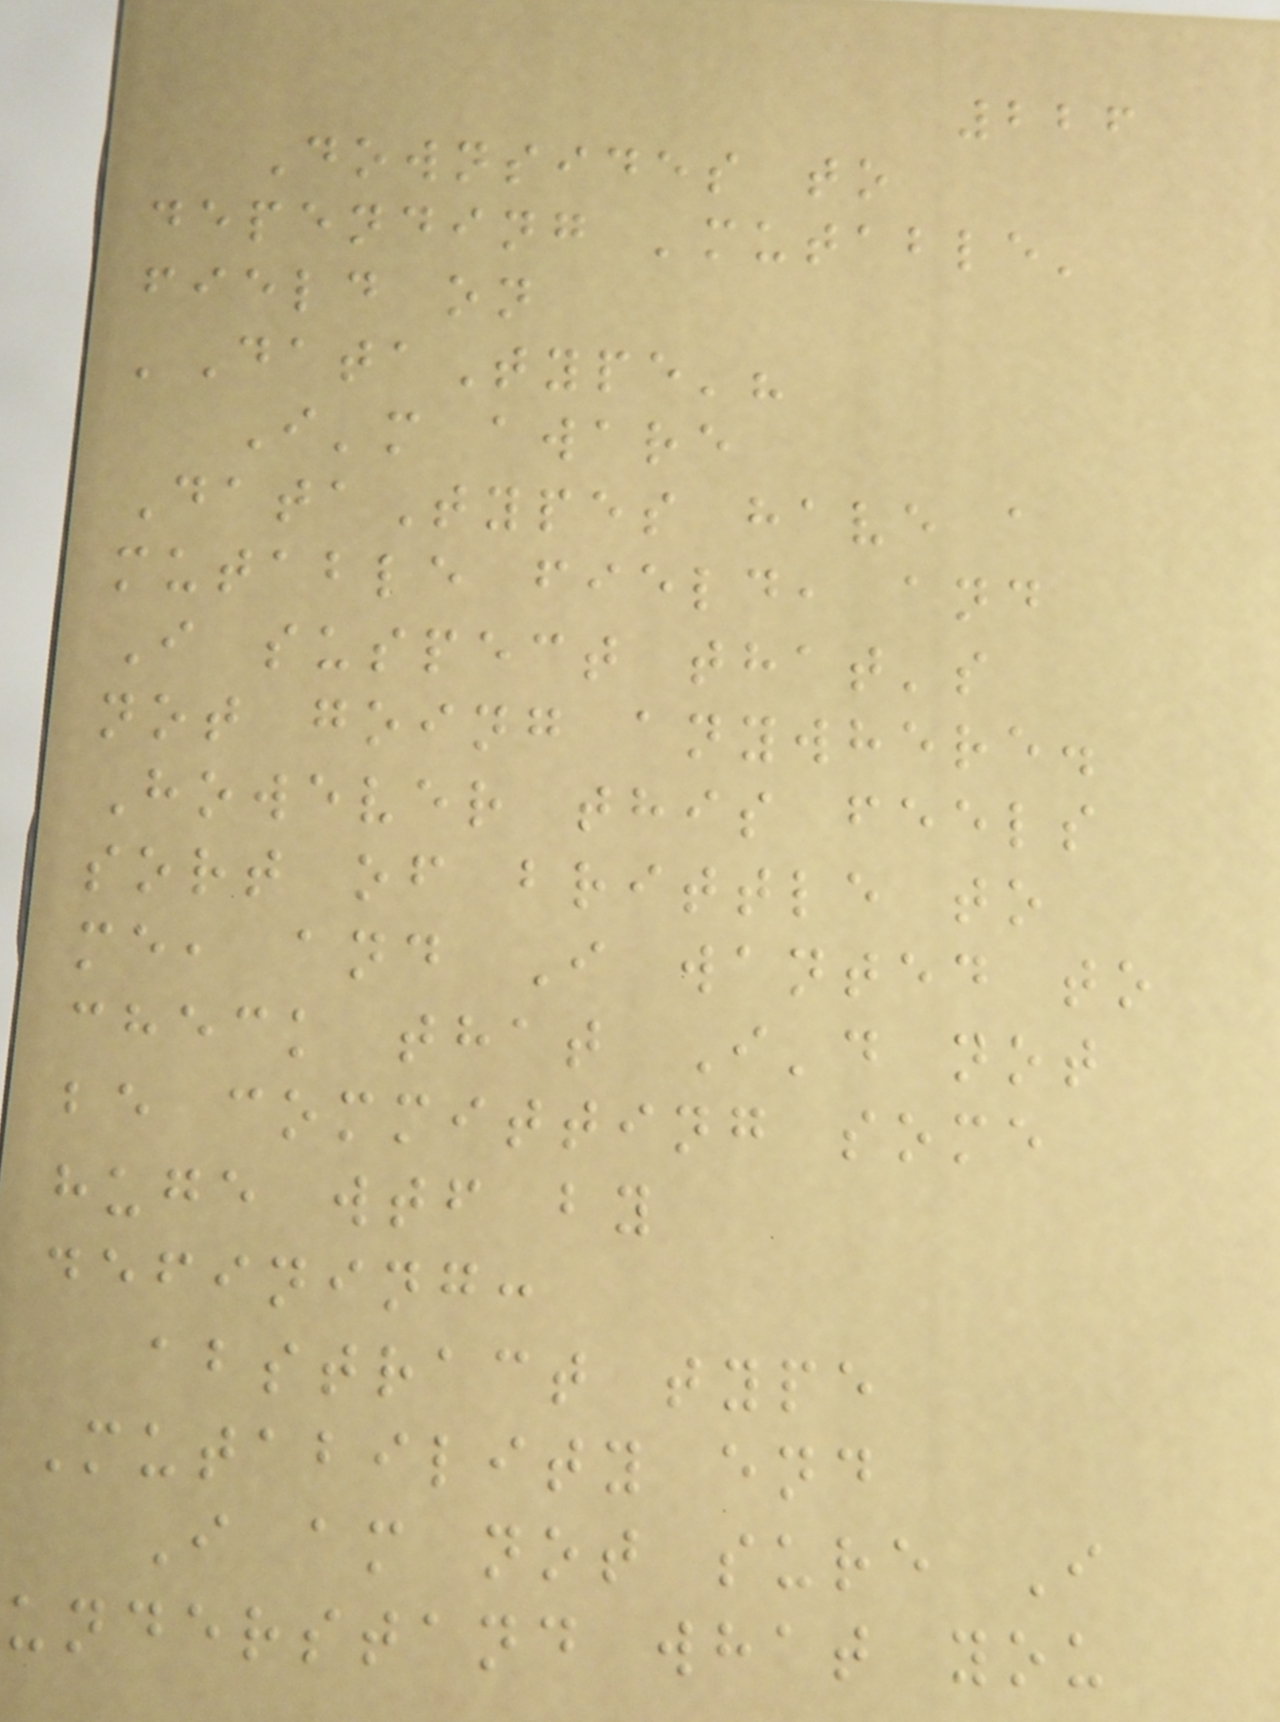226
Downsides to
depending 'mutable'
field on
'DataType'?
I'm aware
DataTypes have a
mutable field, and
I suspect that's
not going anywhere.
However this feels
sort of brittle to
me, and I wanted to
check that I'd not
be committing some
huge wtf by
defining:
abstract type
Mutability end
I am not sure I
understand what you
